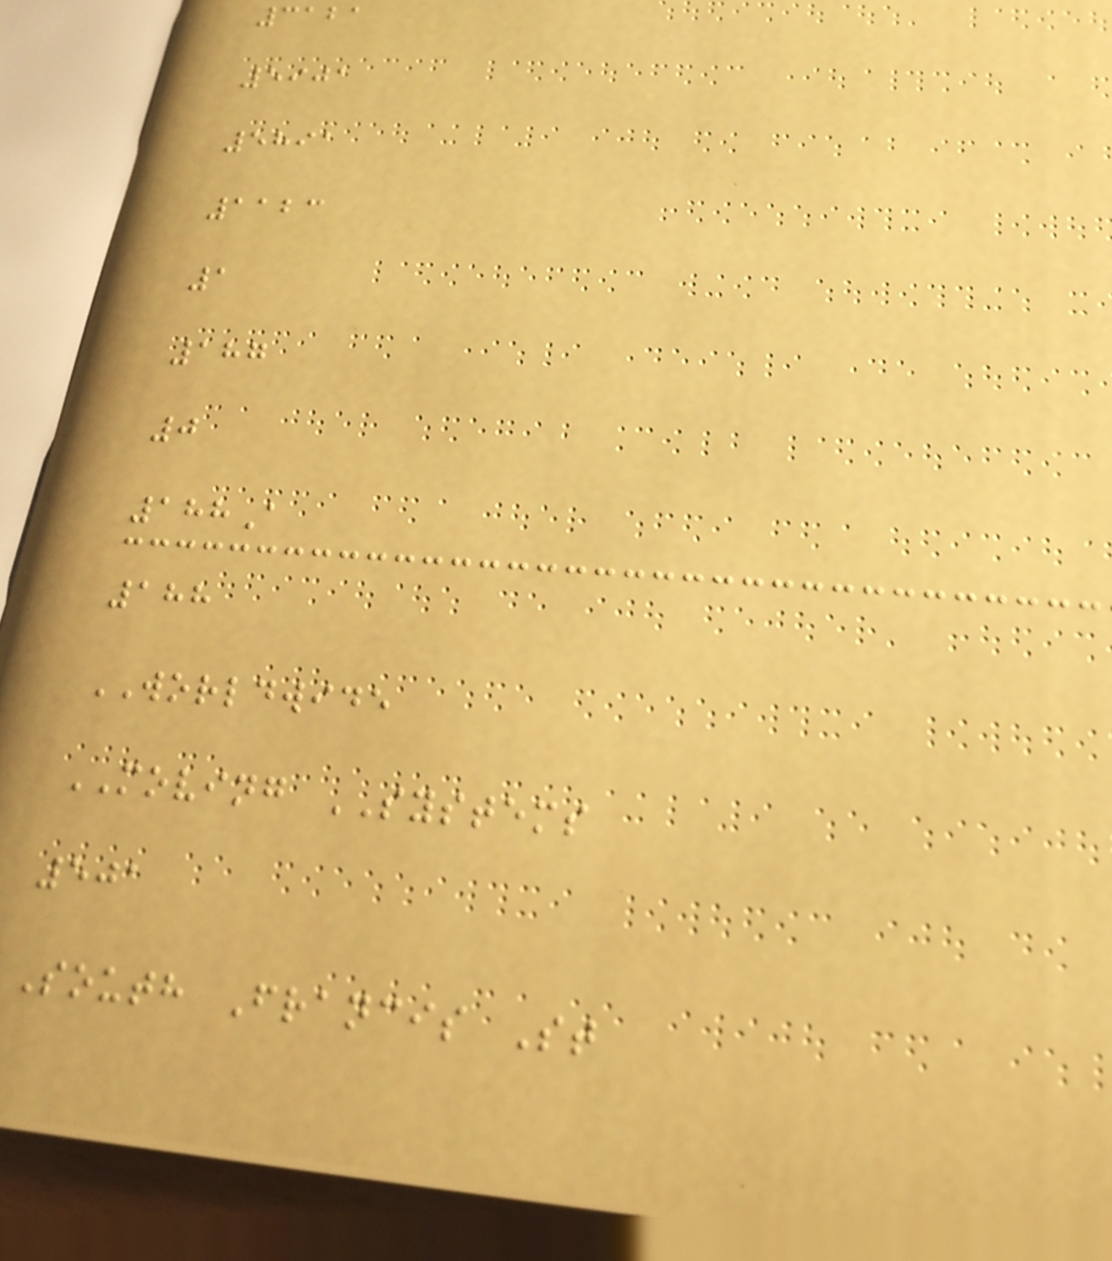3121
5901
5891
1123
1
187
0
188A
188
WORLDWIDE
MOVING SYSTEMS
501
South Francis St
